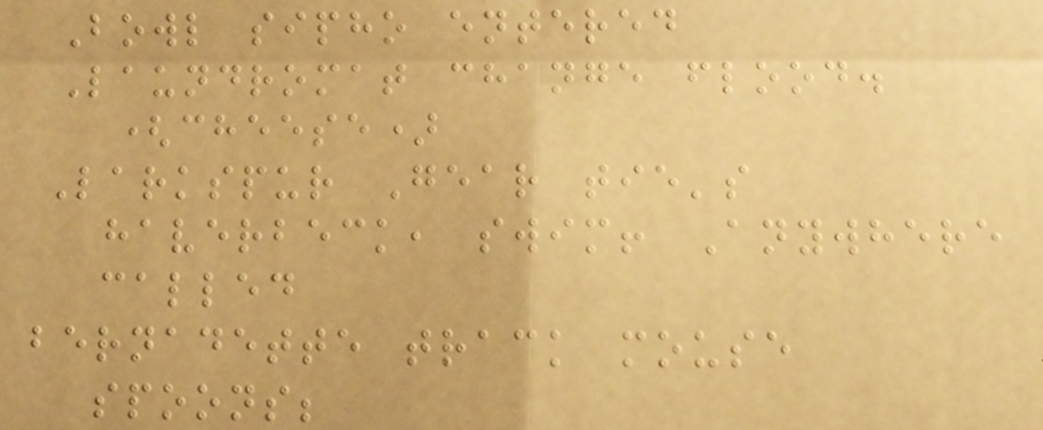Bowl sipho entered
Laundromat change flood.
(cheese)
Larkspur Gear tie's
haverbeck, swim! Anywhere
called
bernadette track mouse
spoons;
